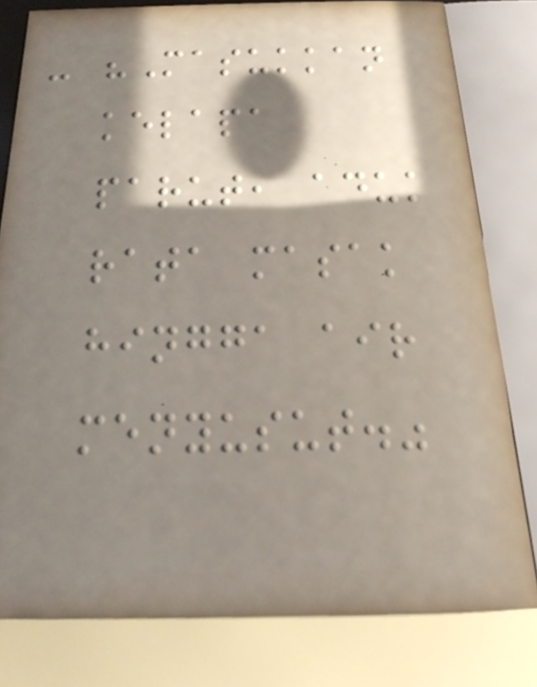- "Masukkan
kelapa
parut, aduk
rata masak
hingga air
menyusut."
